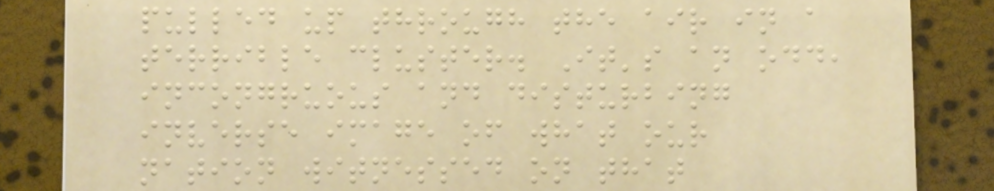pulled up through the air in a
terrible cluster. It's an odd,
incongruous and disturbing
inverse image of what our
nation witnessed on that
